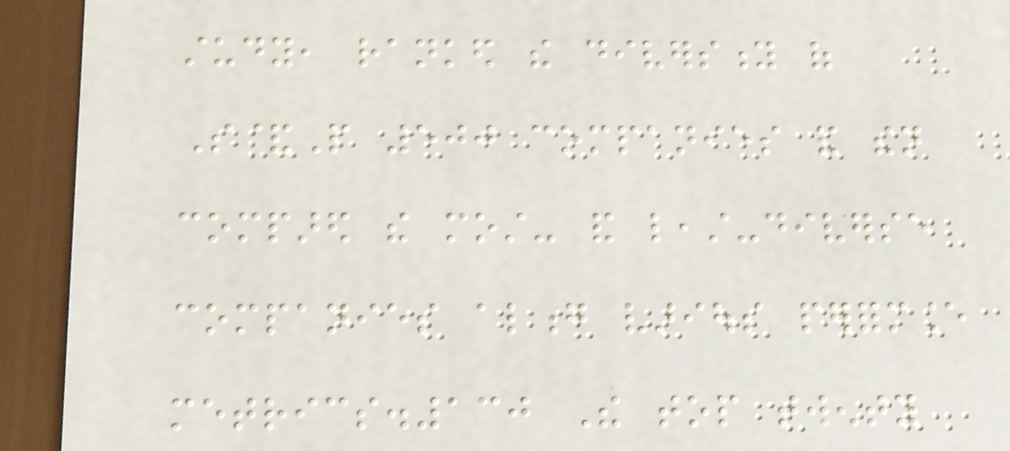study, ranked the diversity of
S&P 500 companies and then
compared the most- and least-diverse
companies along various performance
metrics.130 The top twenty
